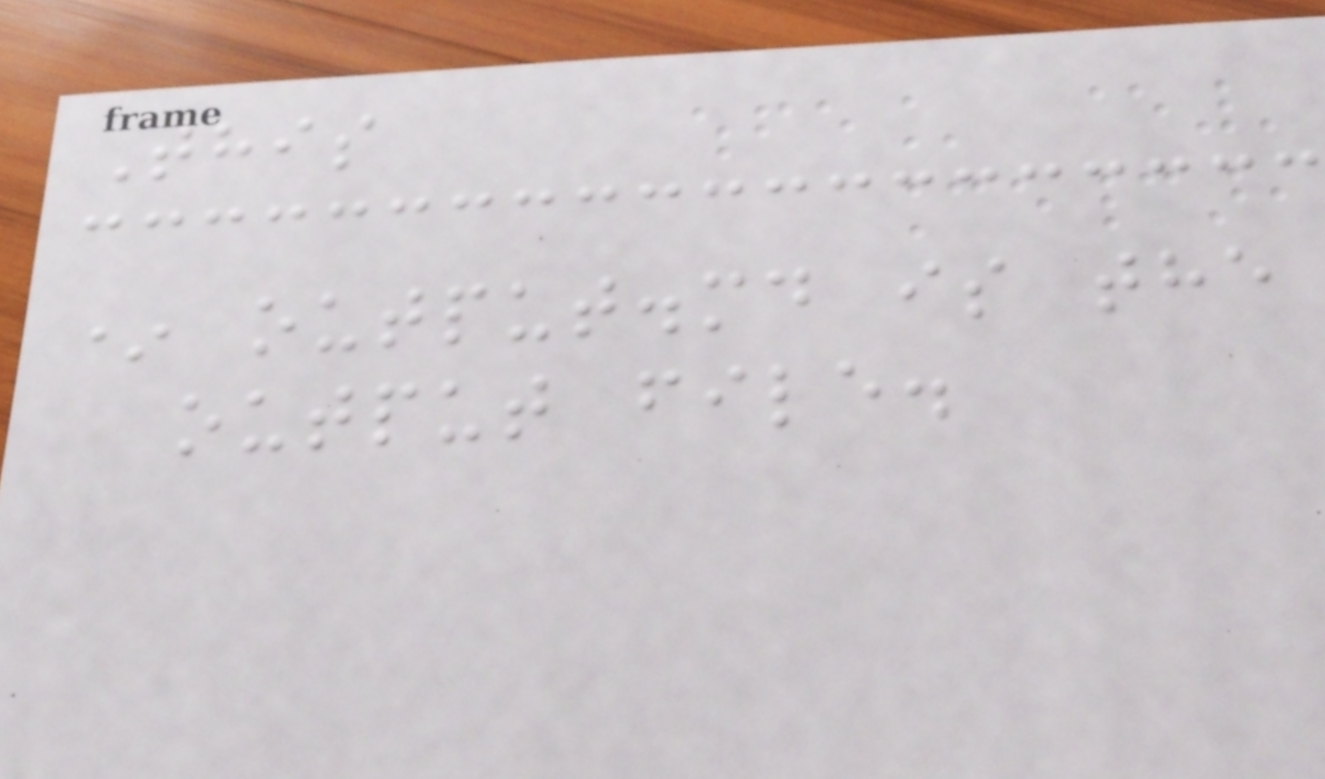This
* output.md is the
output file.
